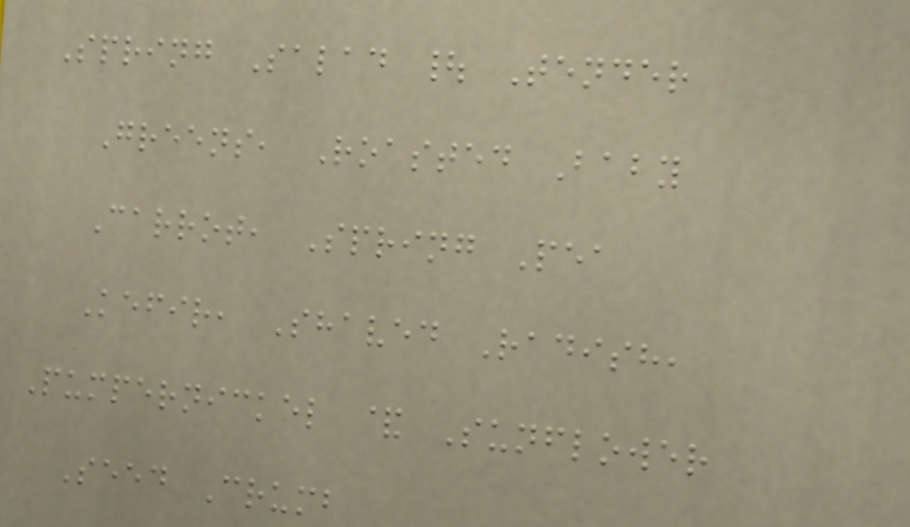Spring Salad | Tender
Greens, Roasted Baby
Carrot, Spring Pea
Kefir, Shaved Radish,
Pumpernickel & Sunflower
Seed Crumb
